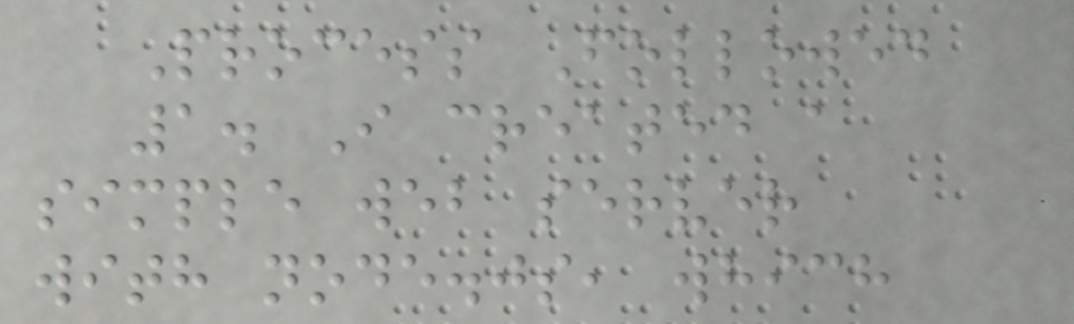Process Followed
1. I created a
simple web server
with node.js, which
